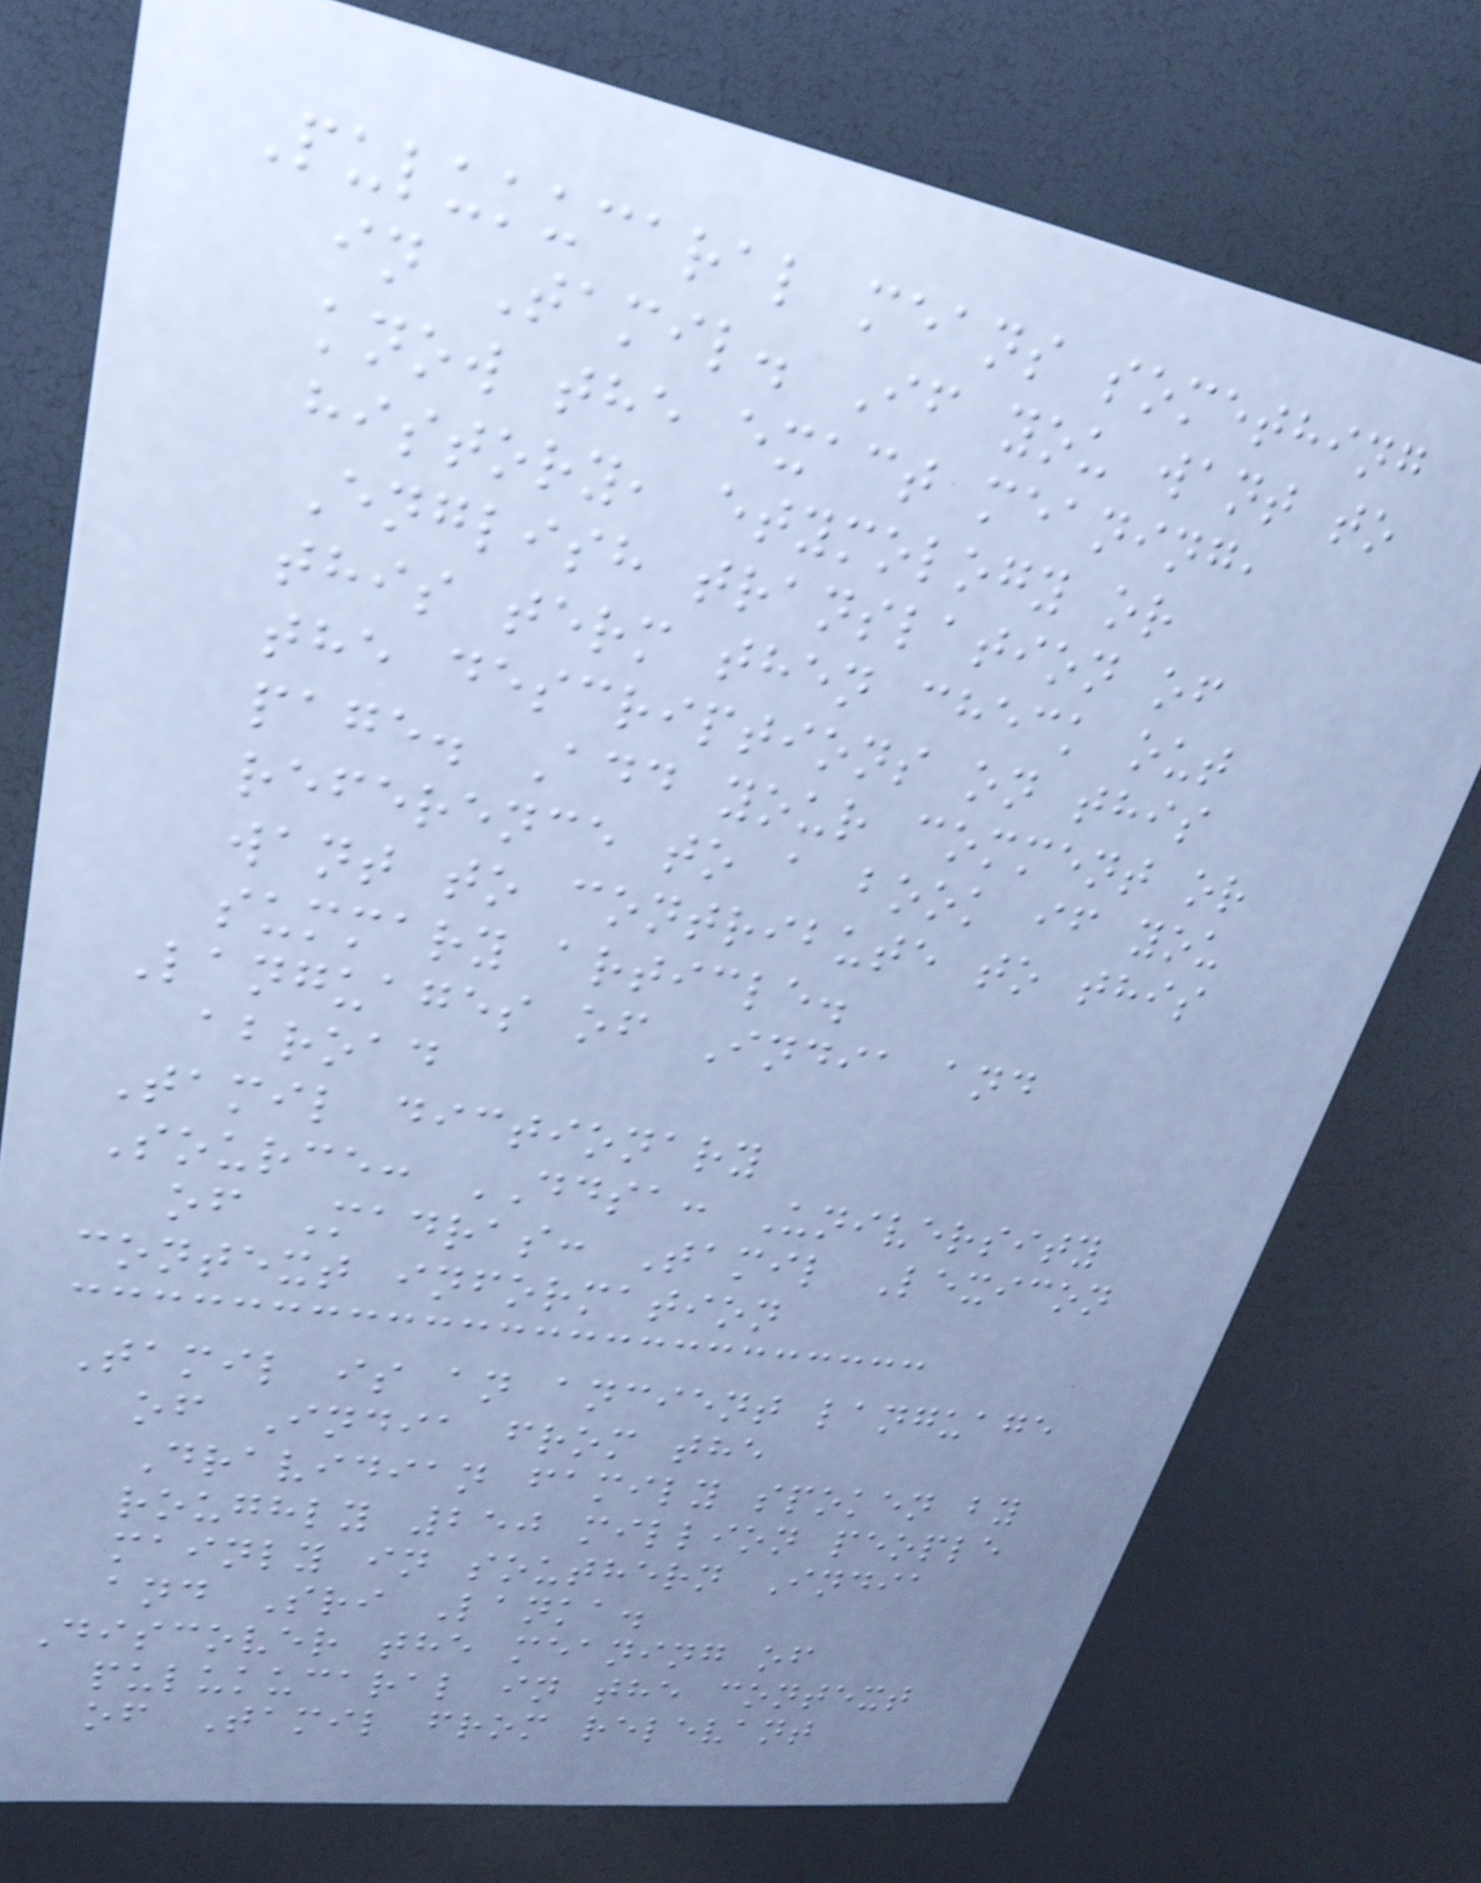Pulukucaral means something
in Tamil. If you want to
know the exact meaning,
history, etymology or
English translation of
this term then check out
the descriptions on this
page. Add your comment or
reference to a book if you
want to contribute to this
summary article.
Languages of India and
abroad
Tamil dictionary
Source: DDSA: University
of Madras: Tamil Lexicon
context information
Tamil is an ancient language
of India from the
Dravidian family spoken by
roughly 250 million people
mainly in southern India
and Sri Lanka.
Discover the meaning of
pulukucaral in the context
of Tamil from relevant
